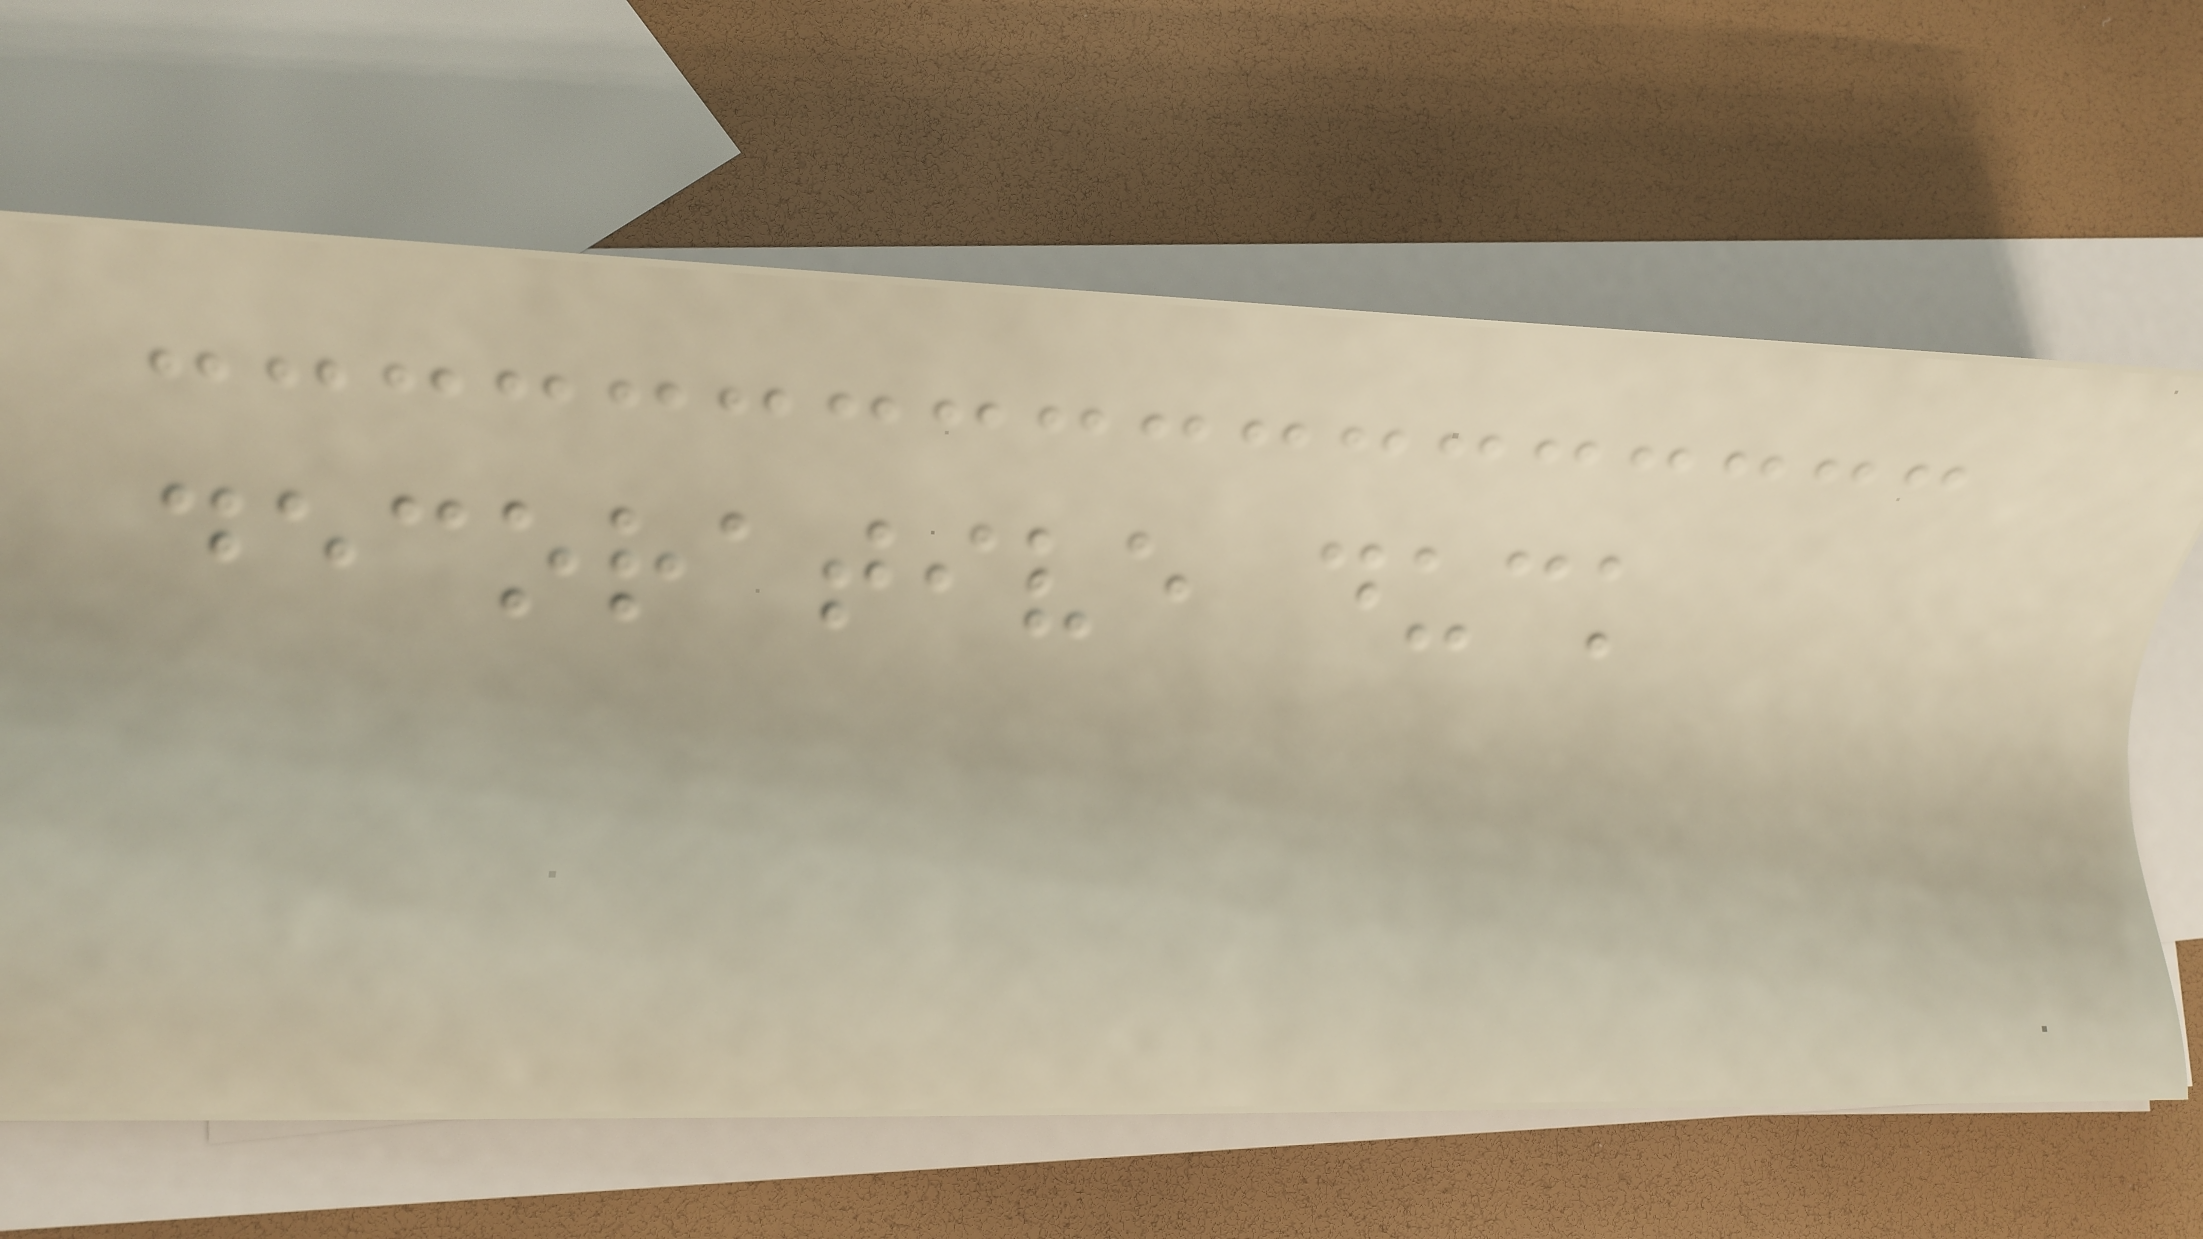decorative duck
